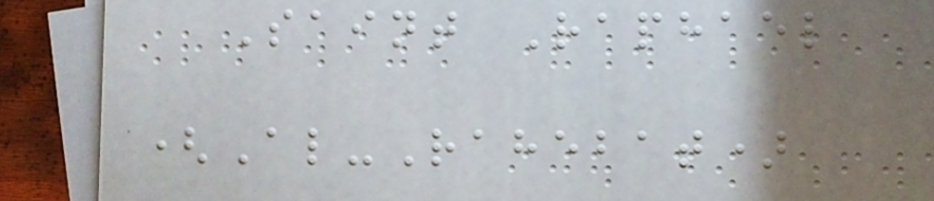Saint Raphael
(Al-Rahebat)
